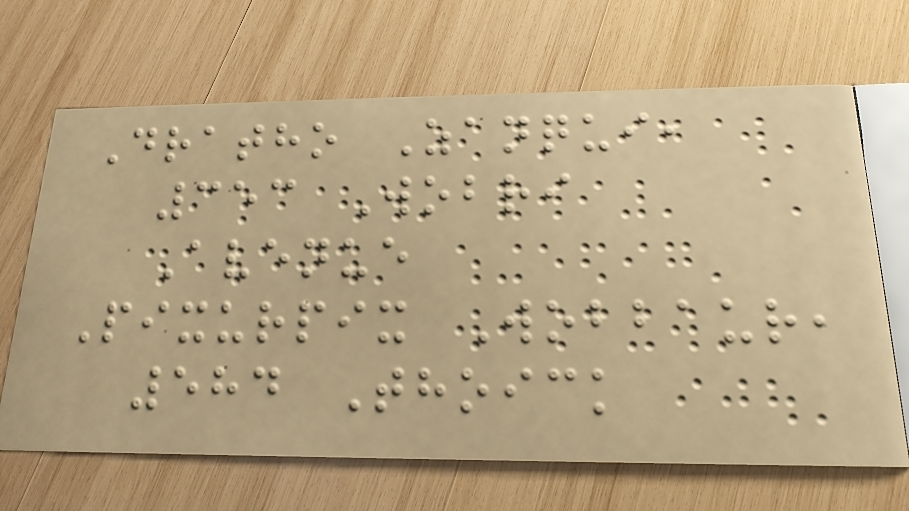Dratho Zanqui,
353 Wobri
Avenue
Pixurpix Wobbaur,
584 Thoick
